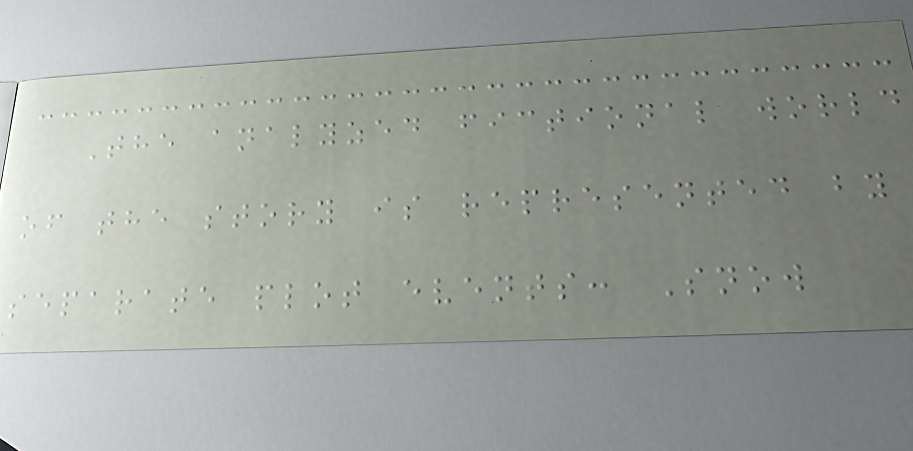The analyzed fictional world
of the story is represented by
separate plot events: Snow
